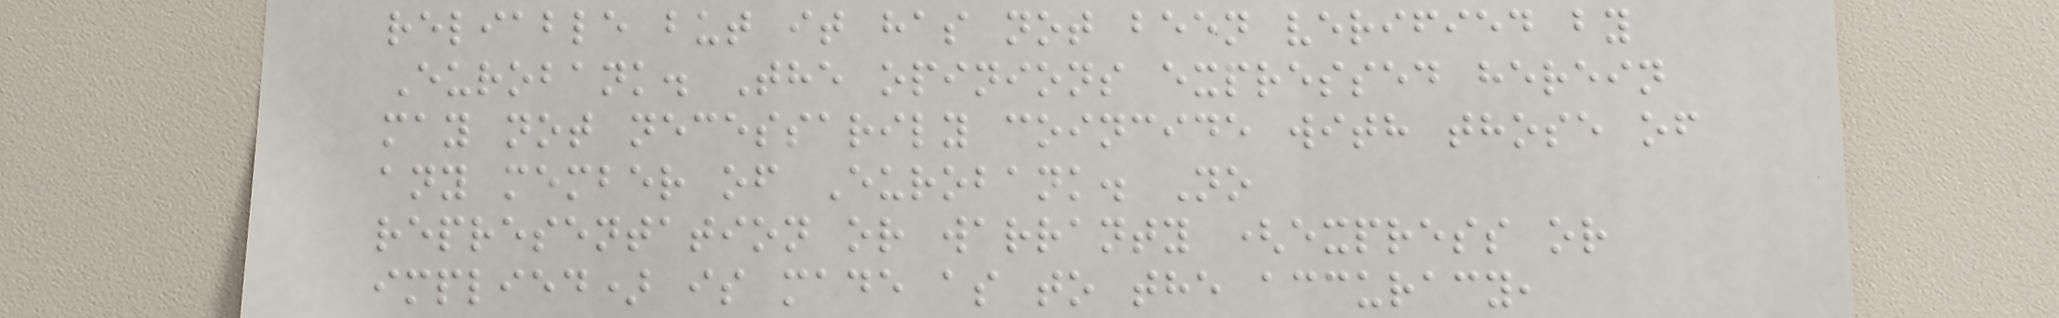reliable but it has not been verified by
Eurobank. The opinions expressed herein
may not necessarily coincide with those of
any member of Eurobank. No
representation or warranty (express or
implied) is made as to the accuracy,
